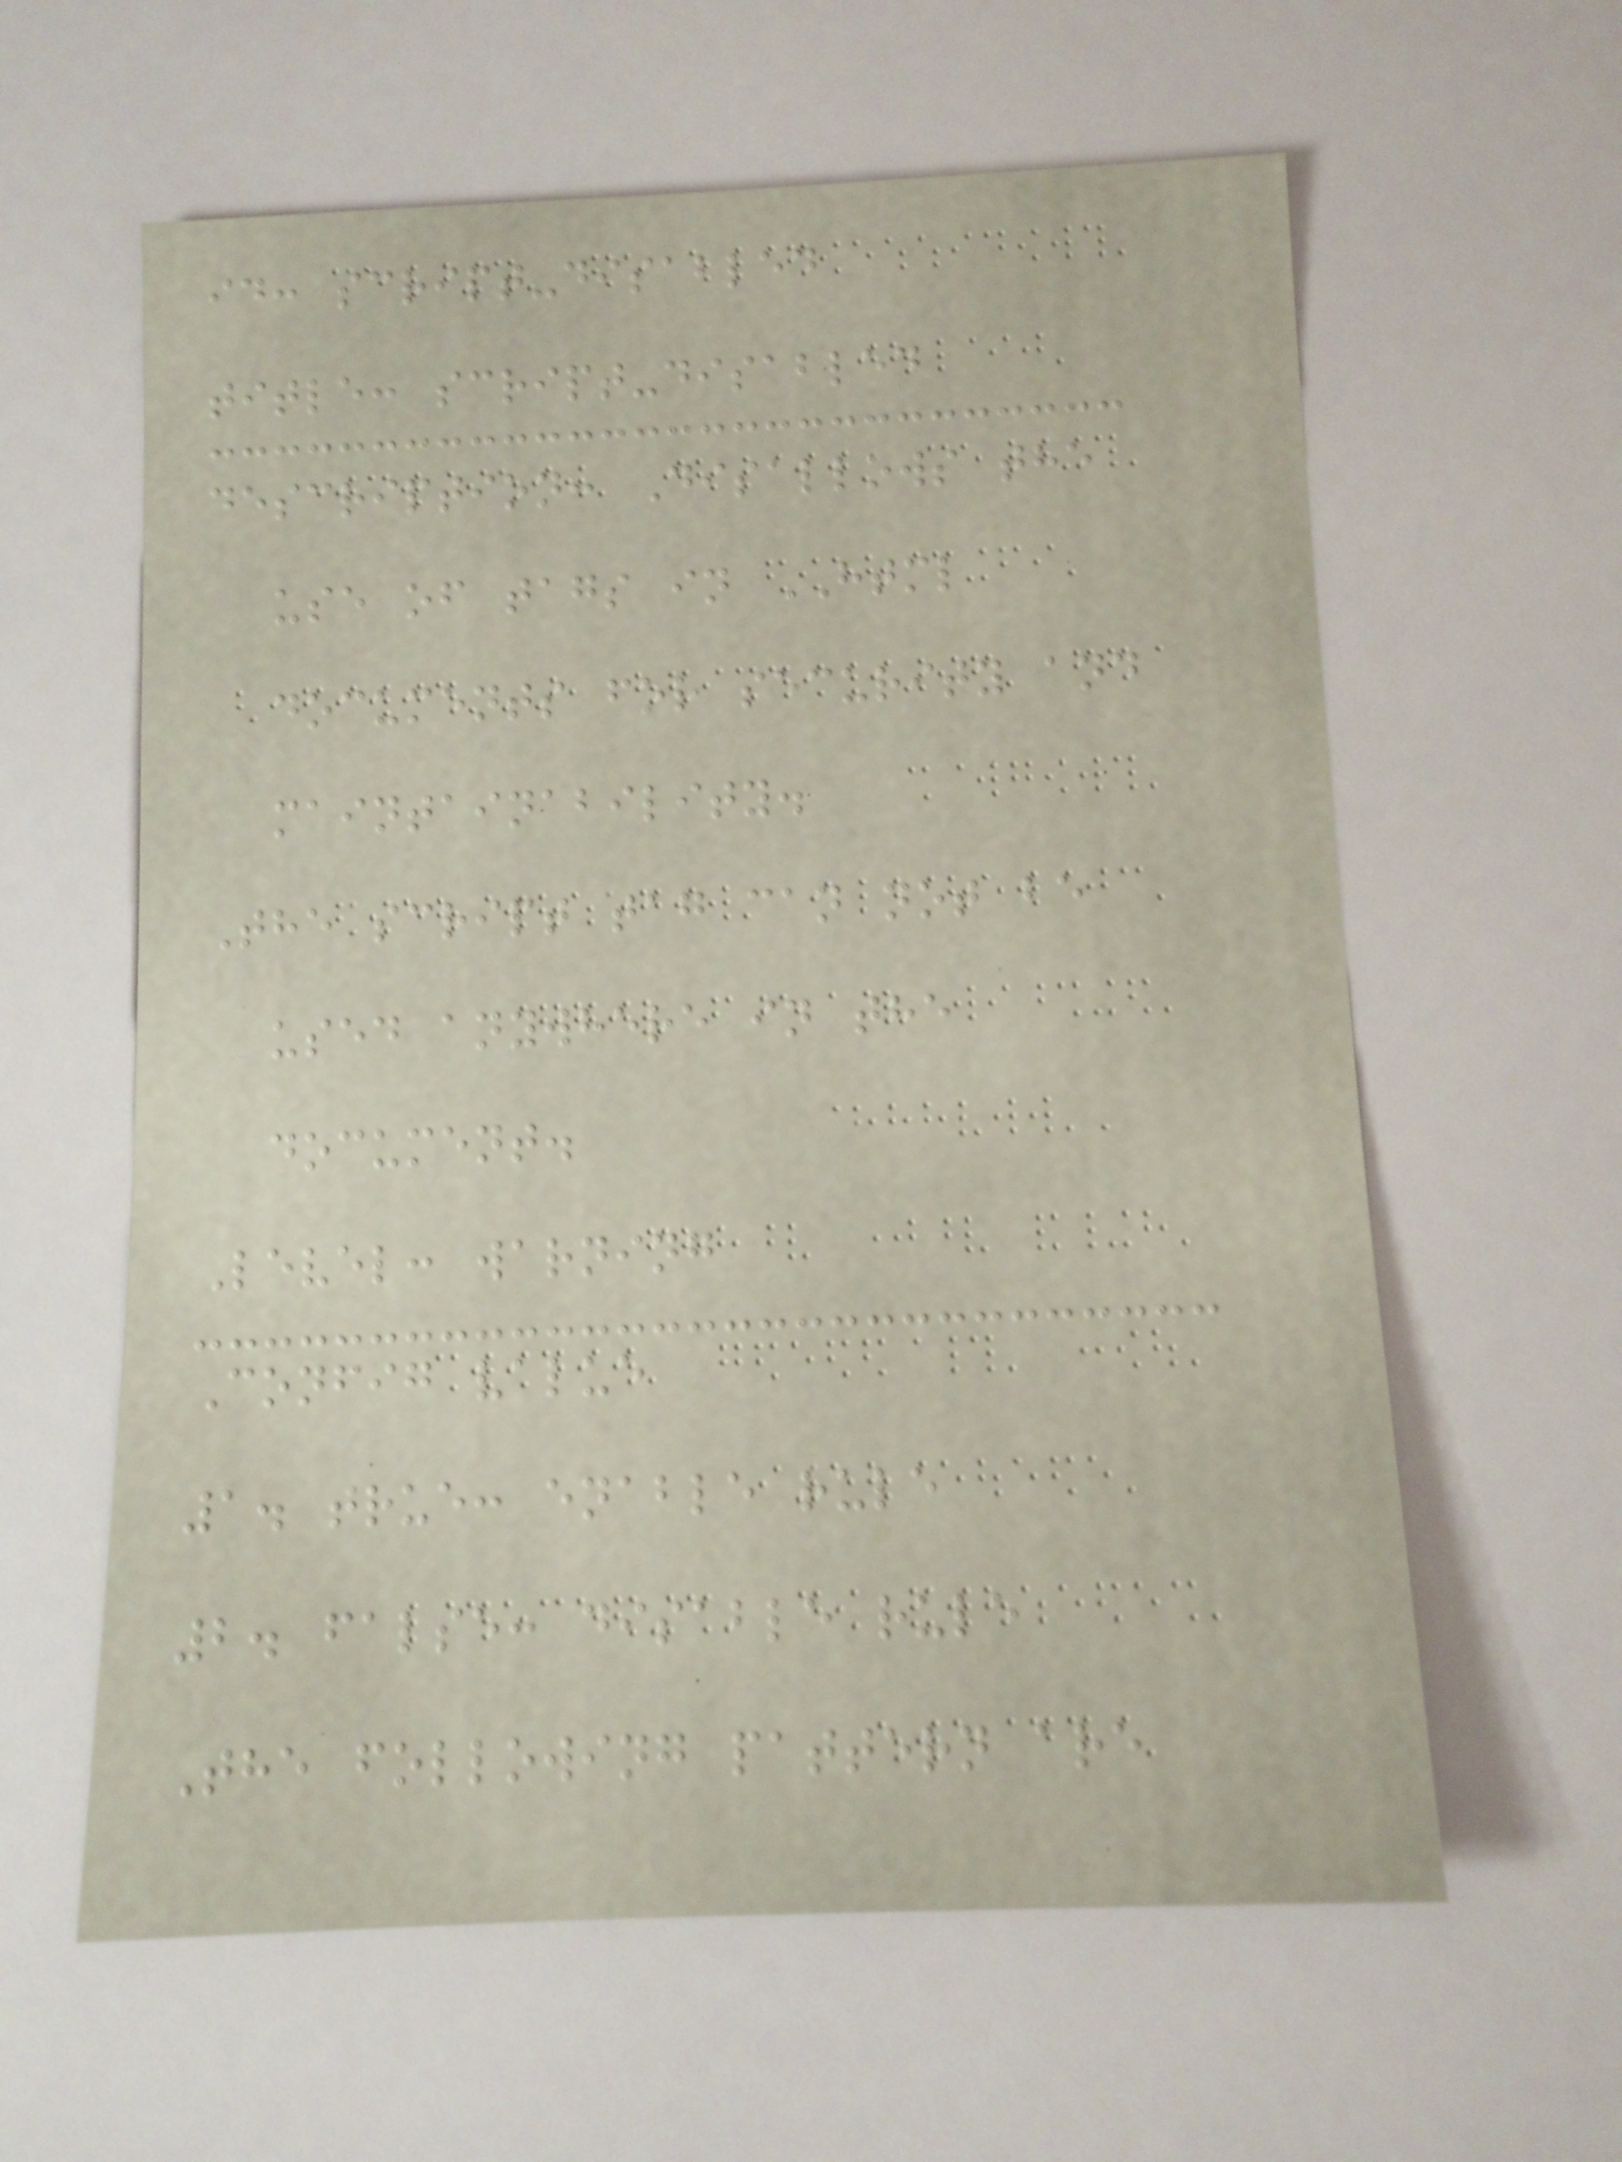id: script-disabled
title: script-disabled
description: Disallows the
use of tags in HTML
documents for security and
maintainability.
The script tag can not be
used anywhere in the
document.
Level: warning
Config value
1. true: enable rule
2. false: disable rule
The following pattern are
